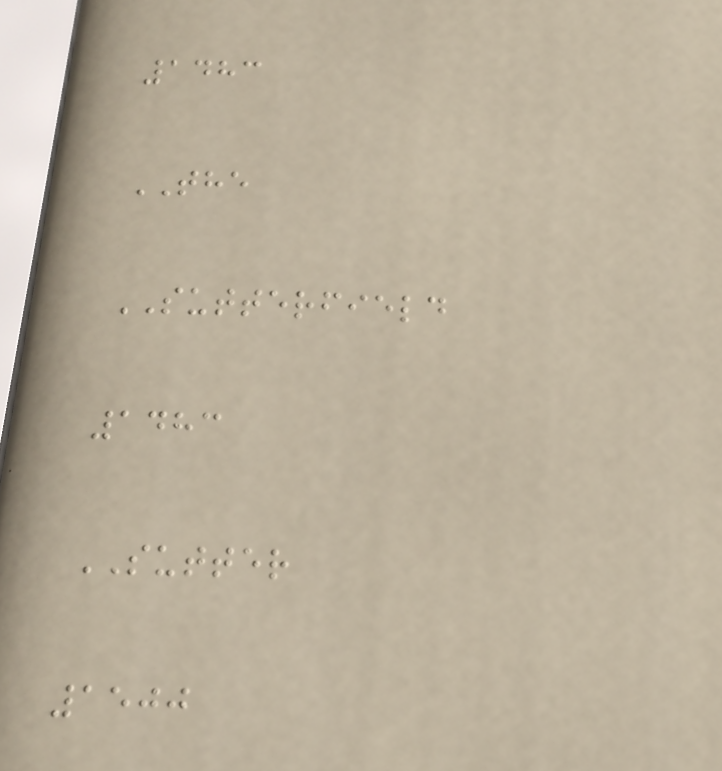1483
THE
SUTTERFIELD
1483
SUTTER
1500
